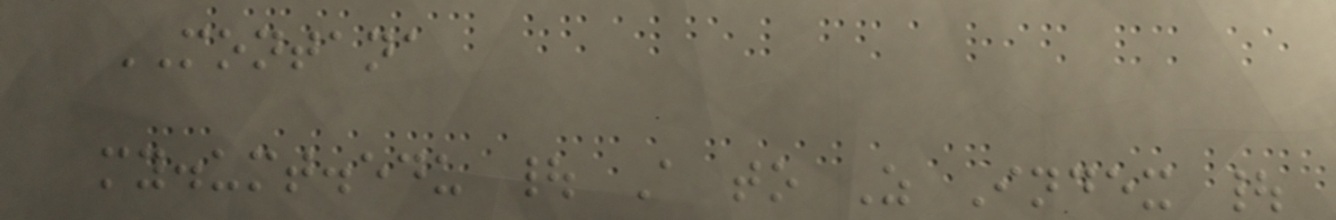MONTANA
my.umt.edu | A to Z Index |
